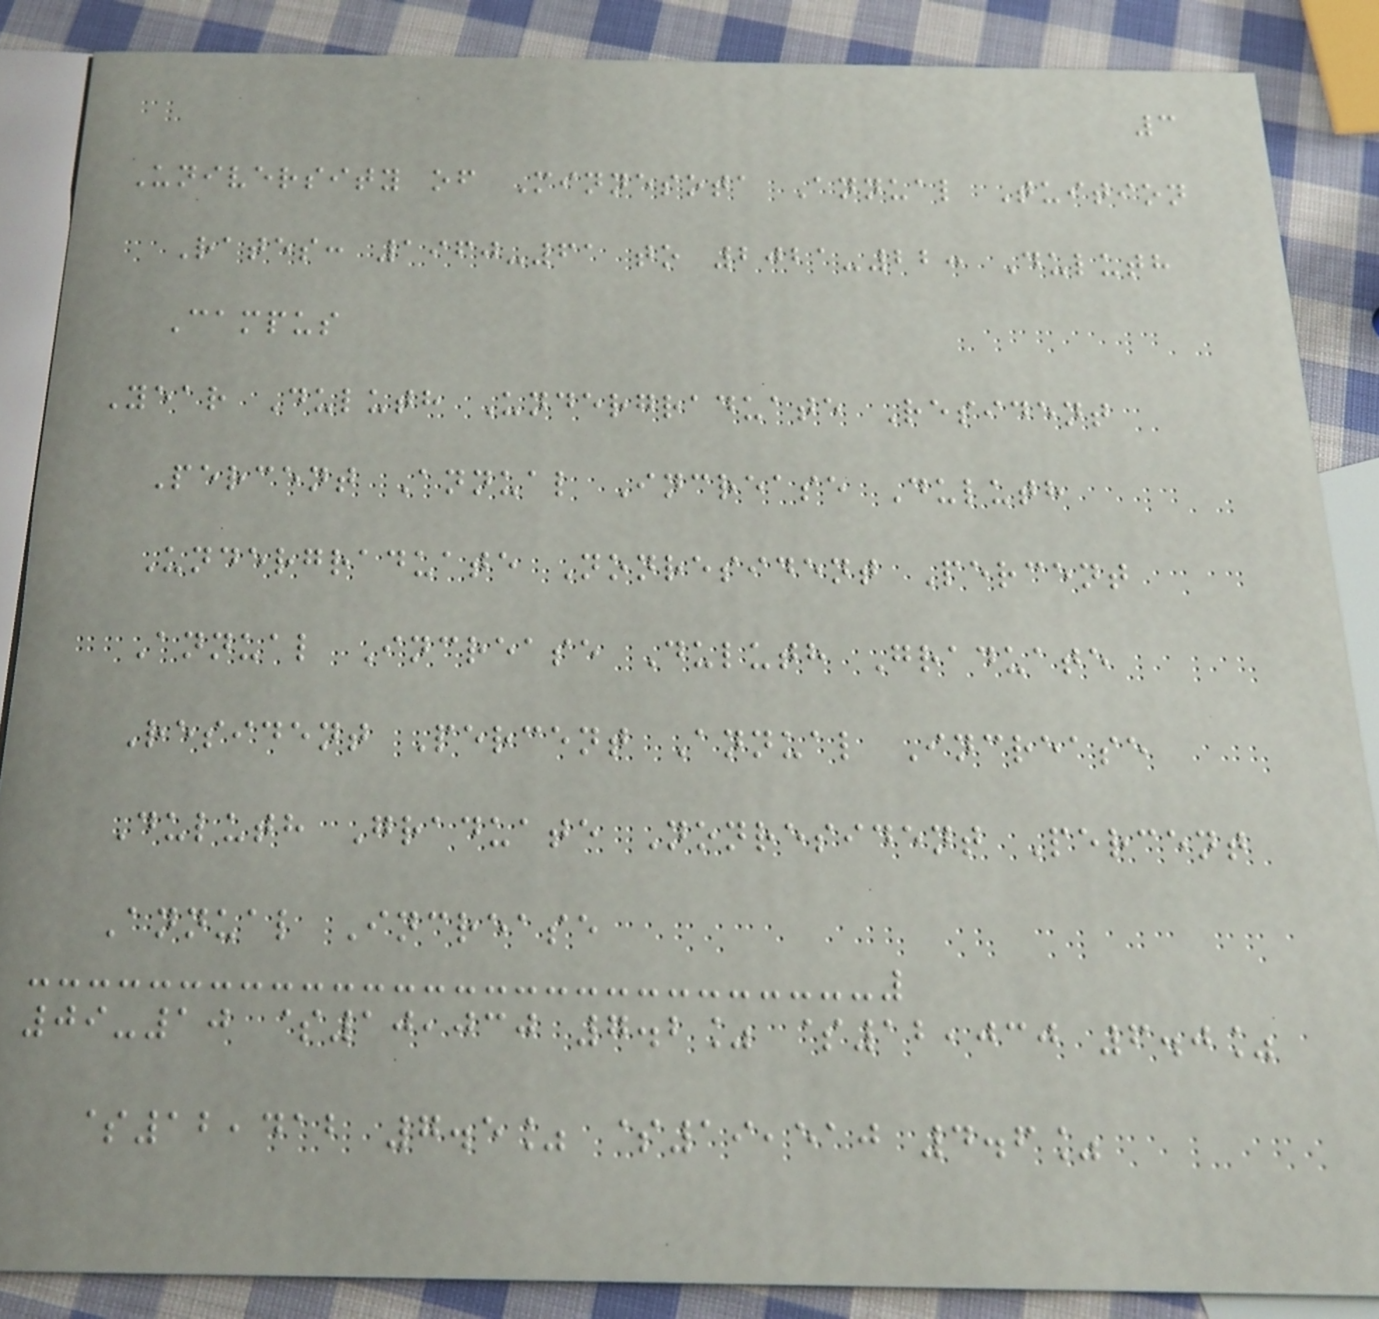3
University of Minnesota Annual Tuition
Rates: 1960-61 to 2021-22: Duluth
Campus
Year Duluth Undergraduate Resident
Percent Annual Increase Duluth
Undergraduate Nonresident Percent
Annual Increase Duluth Graduate
Resident Percent Annual Increase
Duluth Graduate Nonresident Percent
Annual Increase
09-10 $10,030 7.2% $12,030 6.0%
$12,412 7.5% $19,510 4.6%
